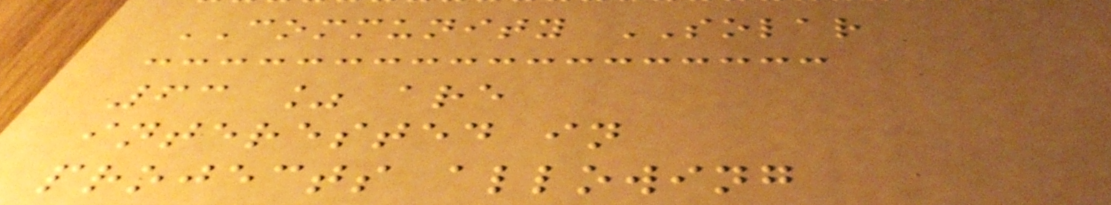COMMUNITY SOLAR
63 % are
interested in
projects allowing
